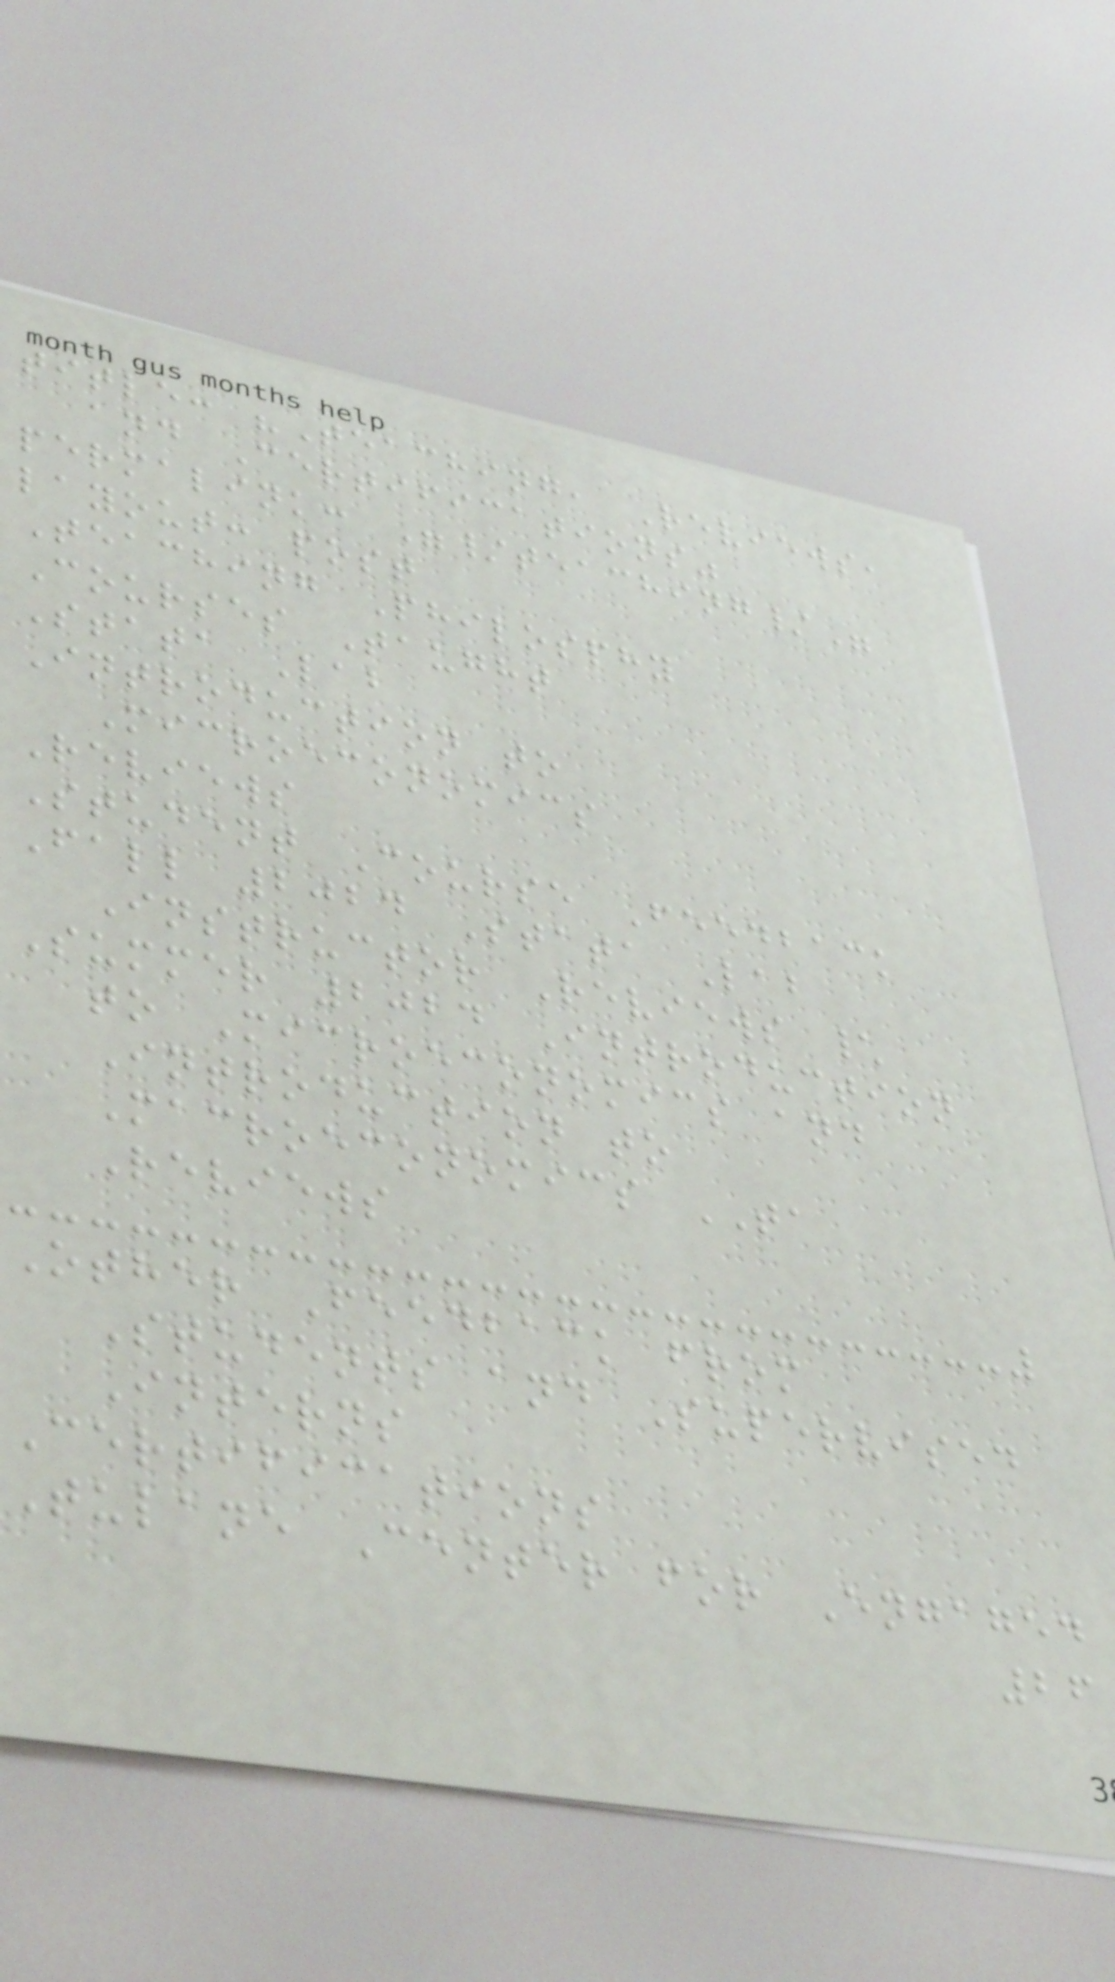title: "Teaching, Reviews,
and Certifications"
permalink: "/teaching/"
layout: post
Teaching Philosphy
Courses Taught
Stata Lab
Introduction to
Microeconomics
Reviews
Student Course Feedback
Fall 2024 Stata Lab
Instructor Reviews \
Summer 2024 Introduction
to Microeconomics and
Introduction to
Macroeconomics TA
Reviews
Other Feedback from
Students and Supervised
Interns
Certifications
Tulane Center for Engaged
26
